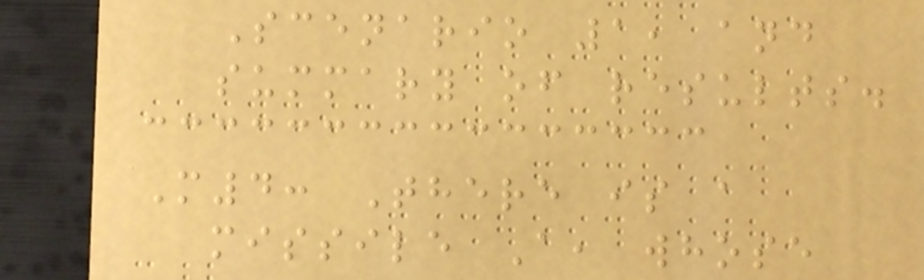Scenario 1, and
summary of results.
M4: There is a
missile A, whose
